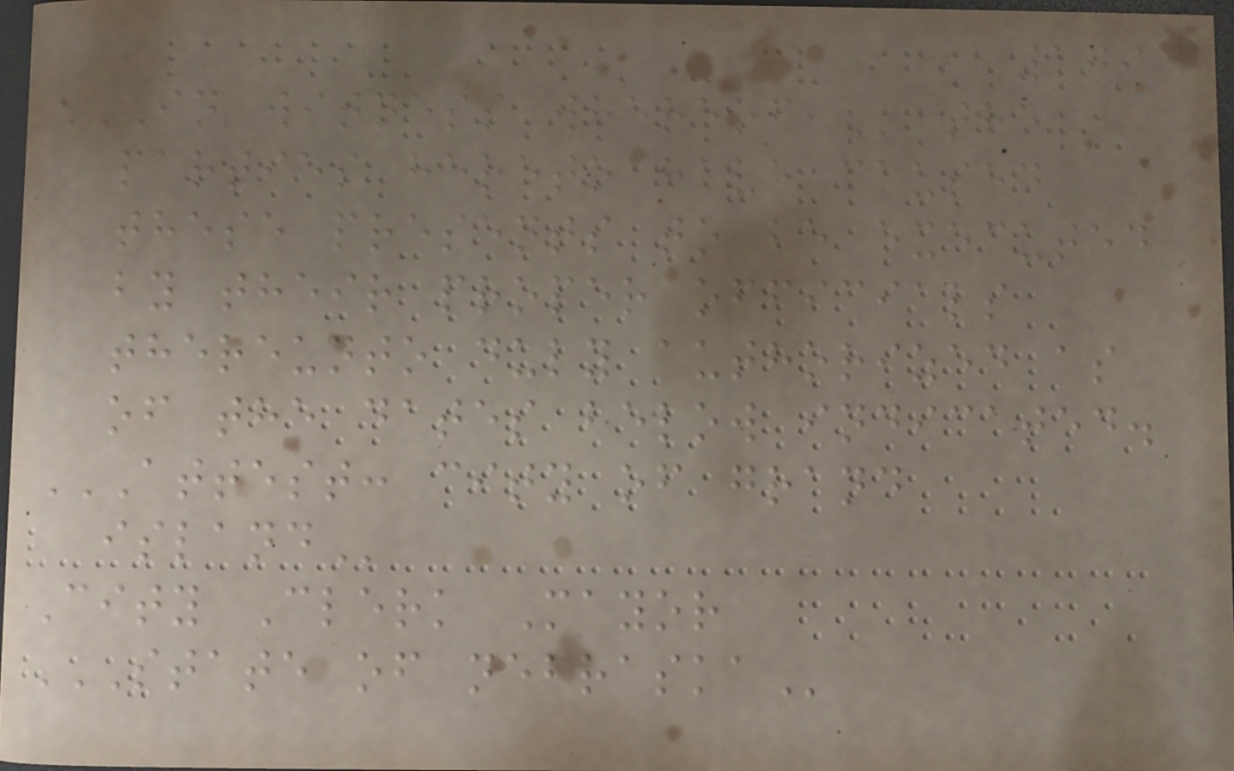109
IN WITNESS WHEREOF, the
parties hereto have caused
these presents to be executed
by their proper officials
thereunto duly authorized as
of the dates below indicated.
ATTEST: CITY OF GRAND
ISLAND
City Clerk Mayor
STATE OF NEBRASKA
